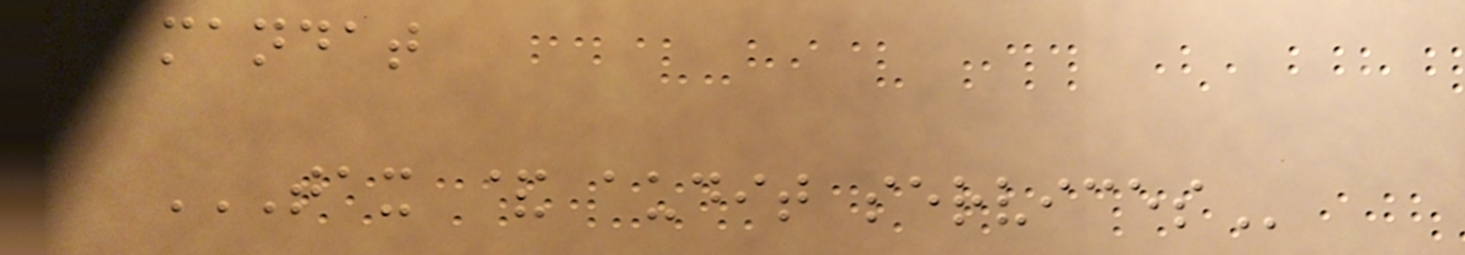mandat
TAX & AUDIT SERVICES
